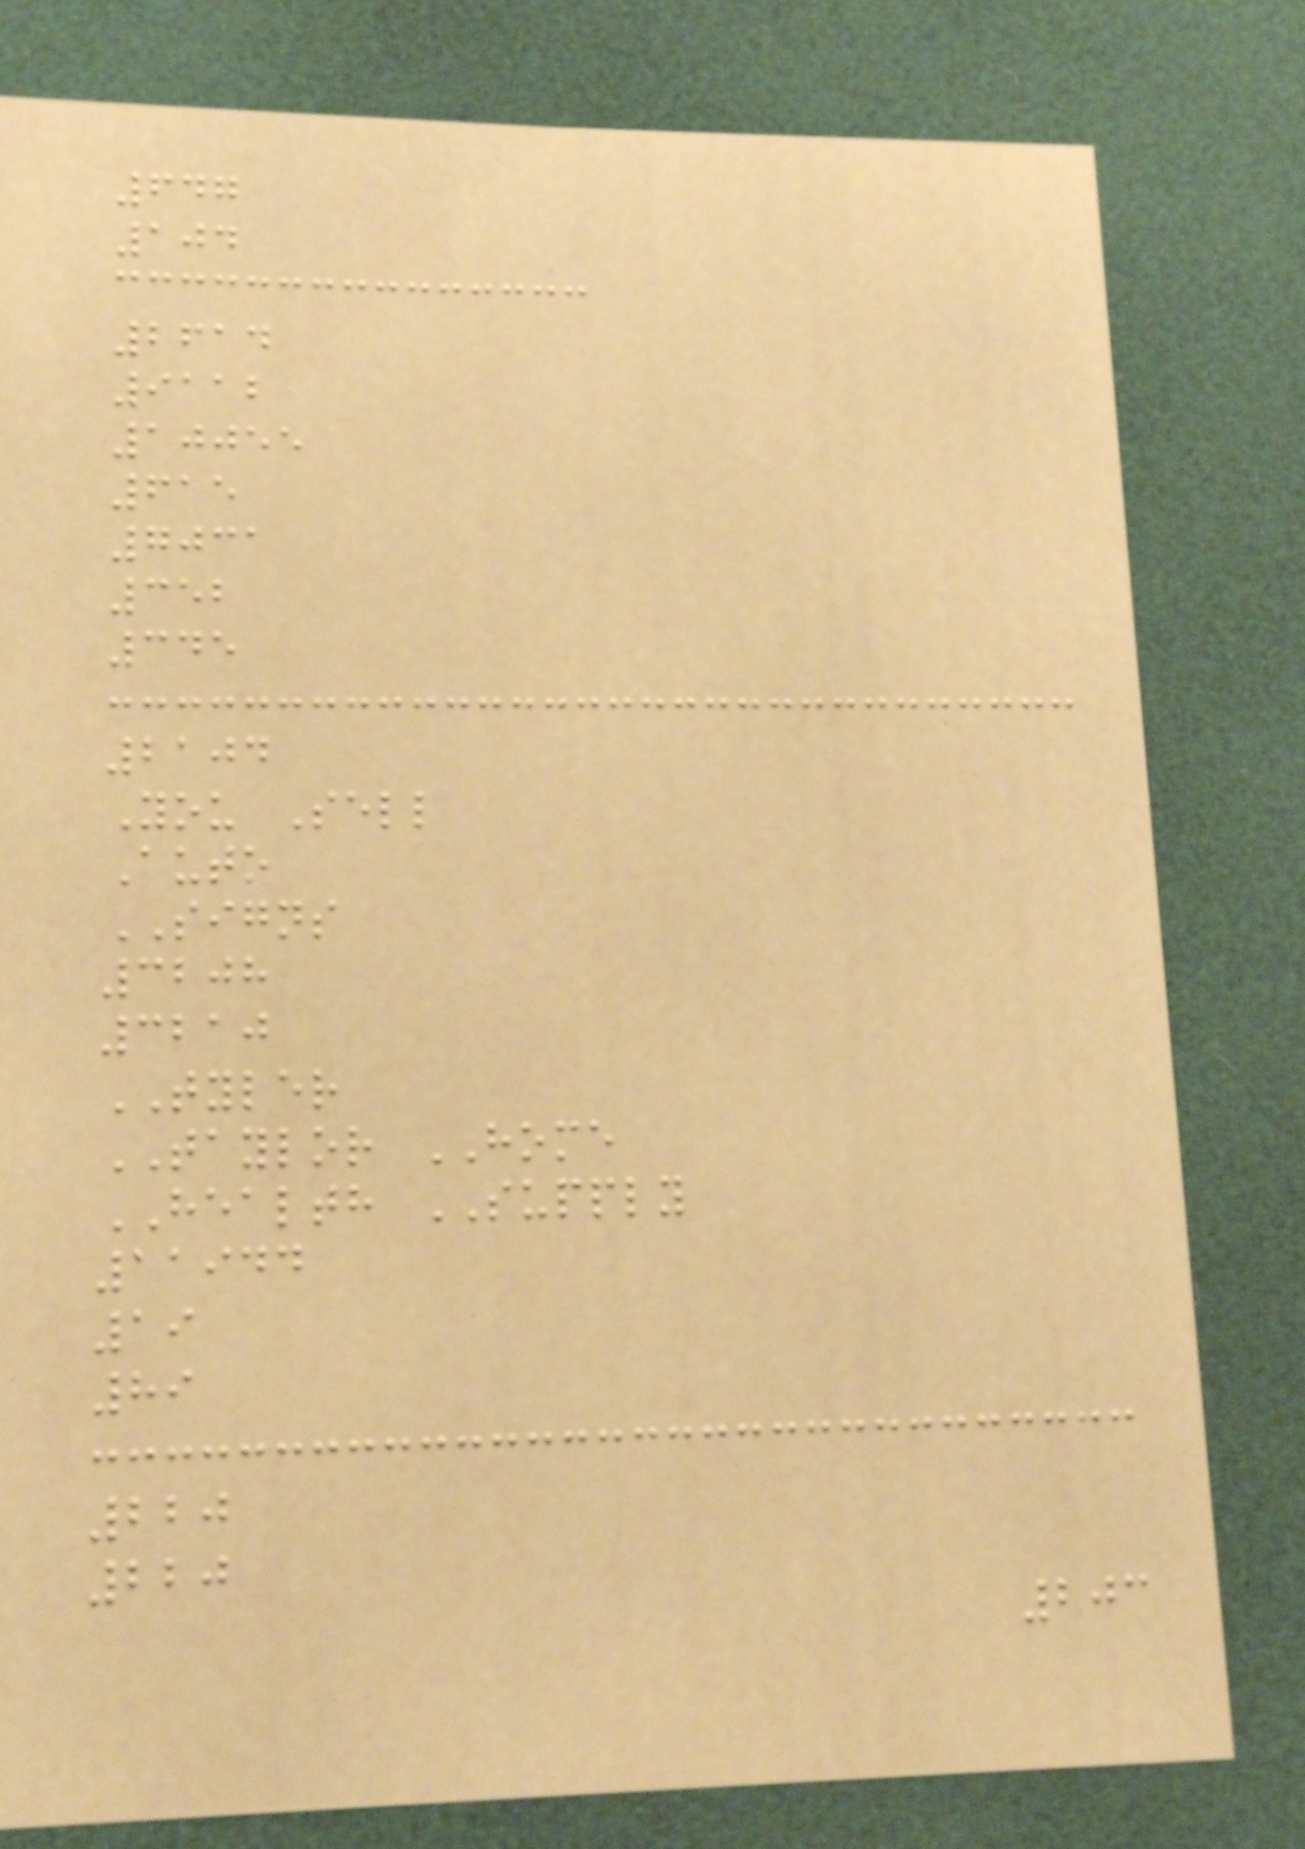647
104
2614
9112
10055
615
7031
352
345
2104
You Sell
Auto
SIGNS
3208
3210
TYLER
TAYLOR HOME
HEALTH SUPPLY
11944
19
89
220
220
203
